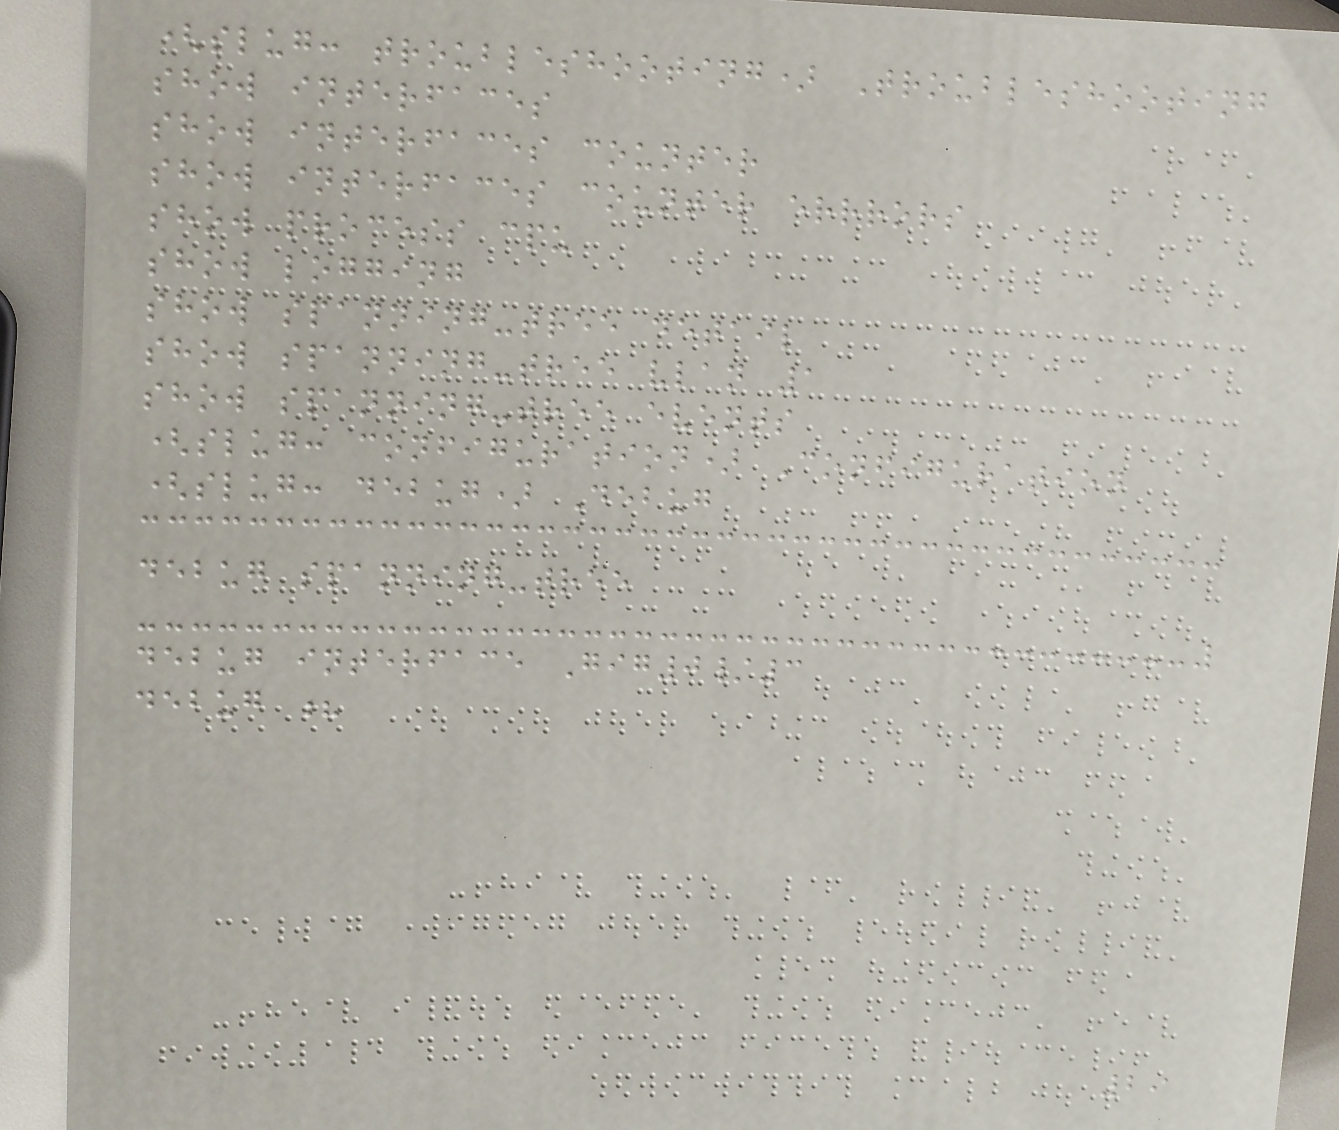(slug: troubleshooting) Troubleshooting
show interfaces
show interfaces counter
show interfaces counter errrors
show process cpu
show logging
show spanning-tree detail
show spanning-tree vlan 1
show spanning-tree events
(slug: configuration) Configuration
(slug: debug) Debug
debug spanning-tree
debug interface Gig0/3
debug ?
29
